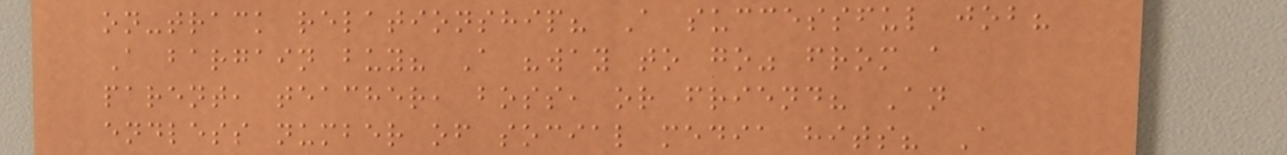on-track relationship? A successful job?
A bargain buy? A "way to go" from a
parent, teacher, boss, or friend? An
endless number of social media hits? A
